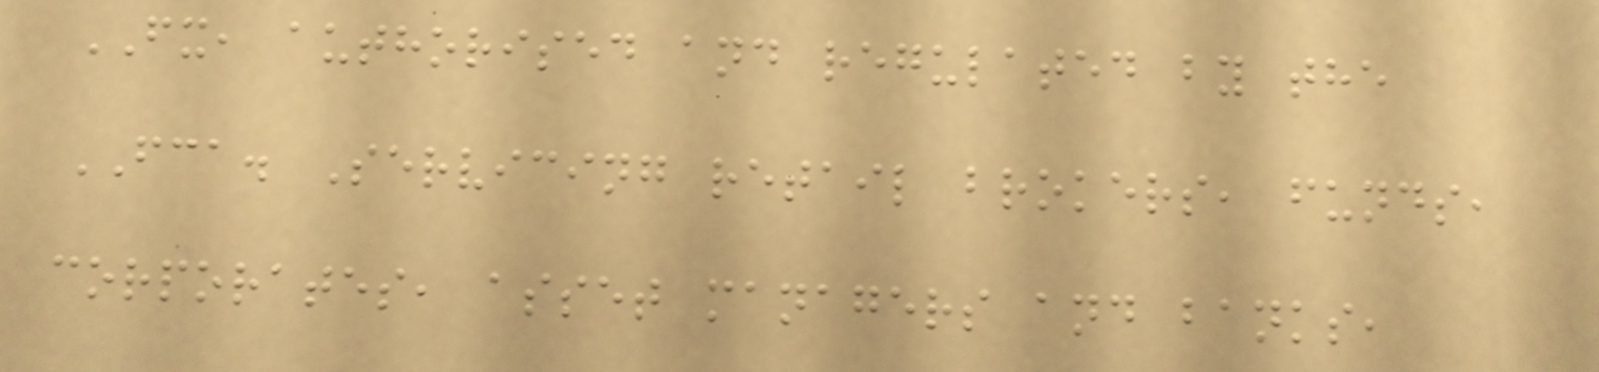FX, authorised and regulated by the
FCA. Servicing retail brokers, funds,
corporates, asset managers and banks,
